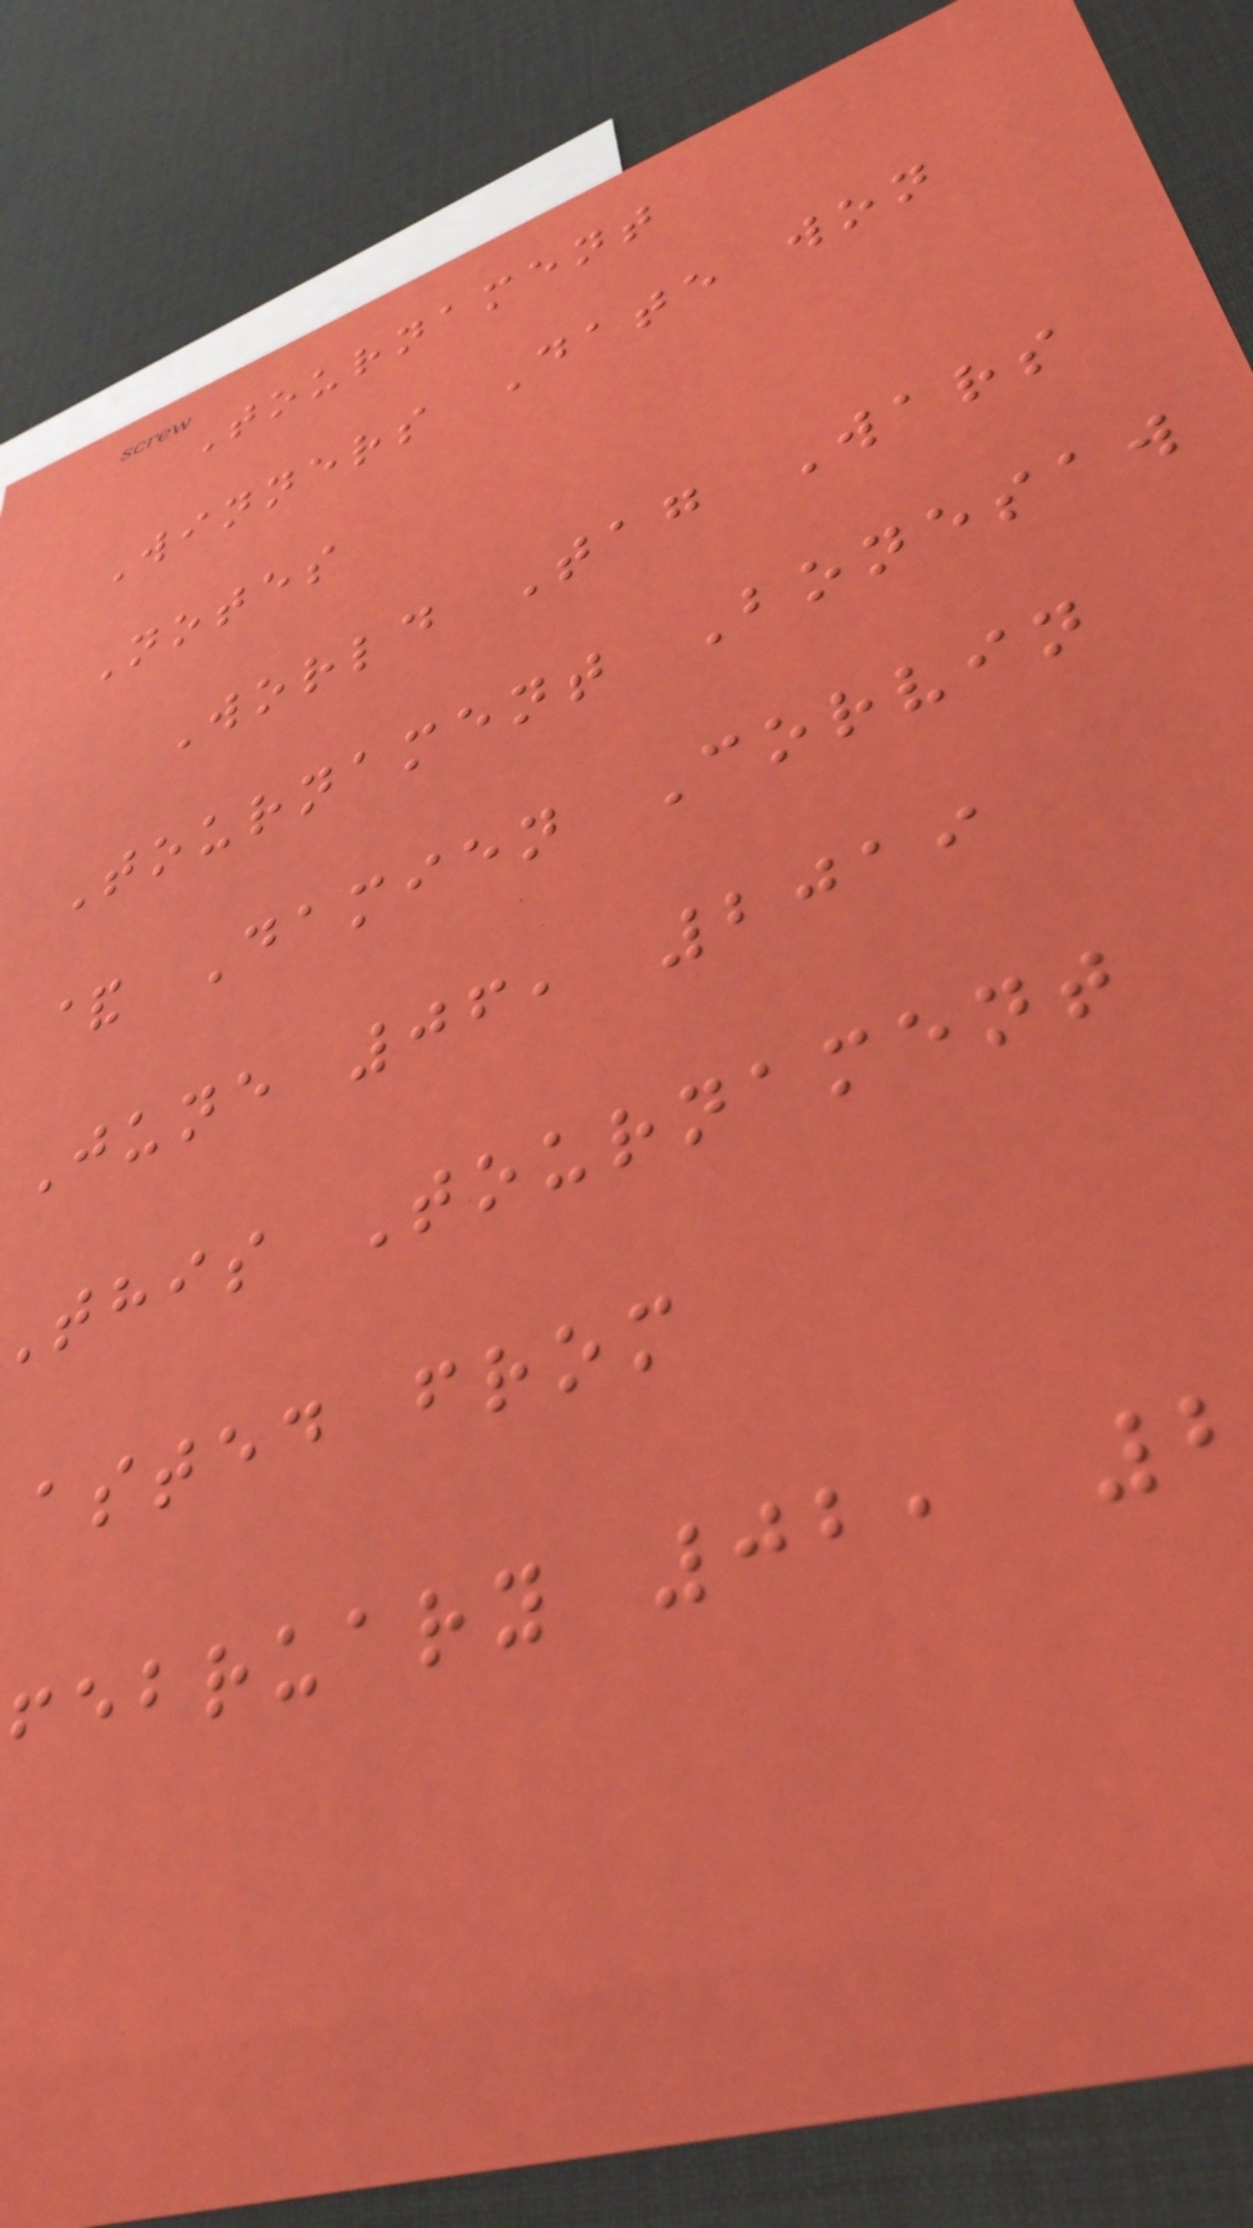Tournament
Winners Date won
Notes
World Tag Wars
Tournament Bonesaw
& Damien Corvin
June 06, 2019
this Tournament
asted from
february 02,
